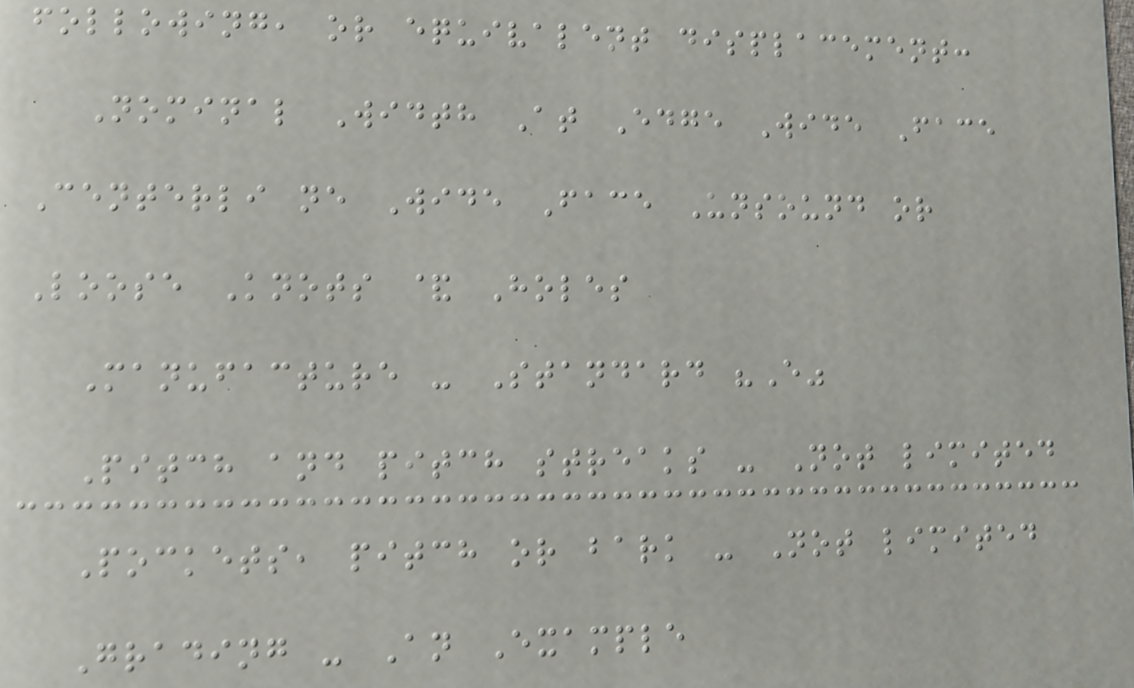following, or equivalent displacement:
Nominal Width At Edge Wide Face
Centerli ne Wide Face Unsound or
Loose Knots & Holes
Manufacture - Standard "E"
Pitch and pitch streaks - Not limited
Pockets, pitch or bark - Not limited
Grading - An Example
